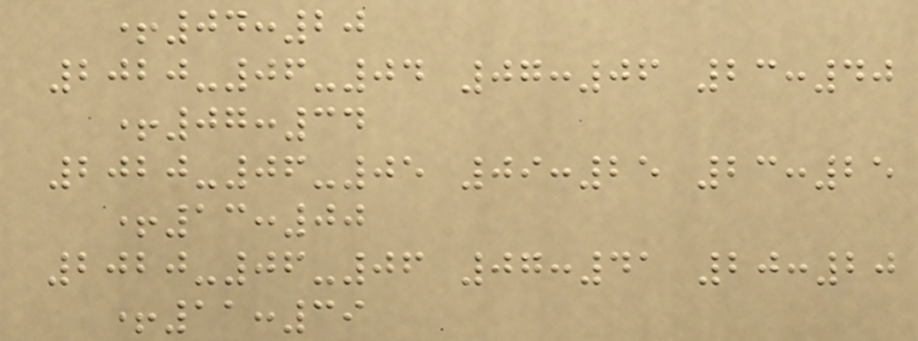+04:20
2020-06-04 07:06 23:40
+07:34
2020-06-05 09:25 23:25
+13:00
2020-06-06 07:41 20:20
+11:39
